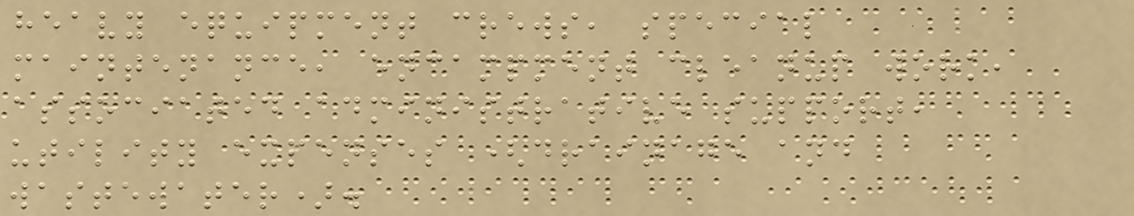heavy equipment crews, special
maintenance, encampment cleanup work,
associated administrative support,
utility expenses (drainage and
wastewater).
